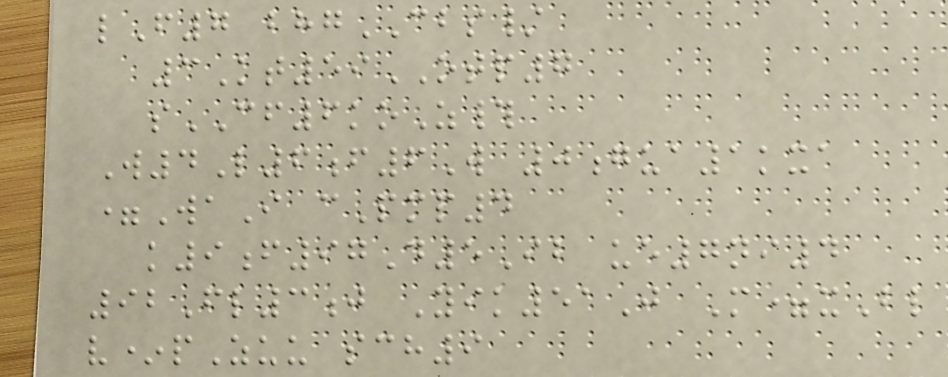lF7 bhgCBS/
3Kt59OTP7
sCF6koZ#
W4L6f6W 0gua1kxa
=WaI cPmp4
k9f97D5Ib ue7ni4
92Fl3j Yik51J M=xBl
v*pZuu sch9
